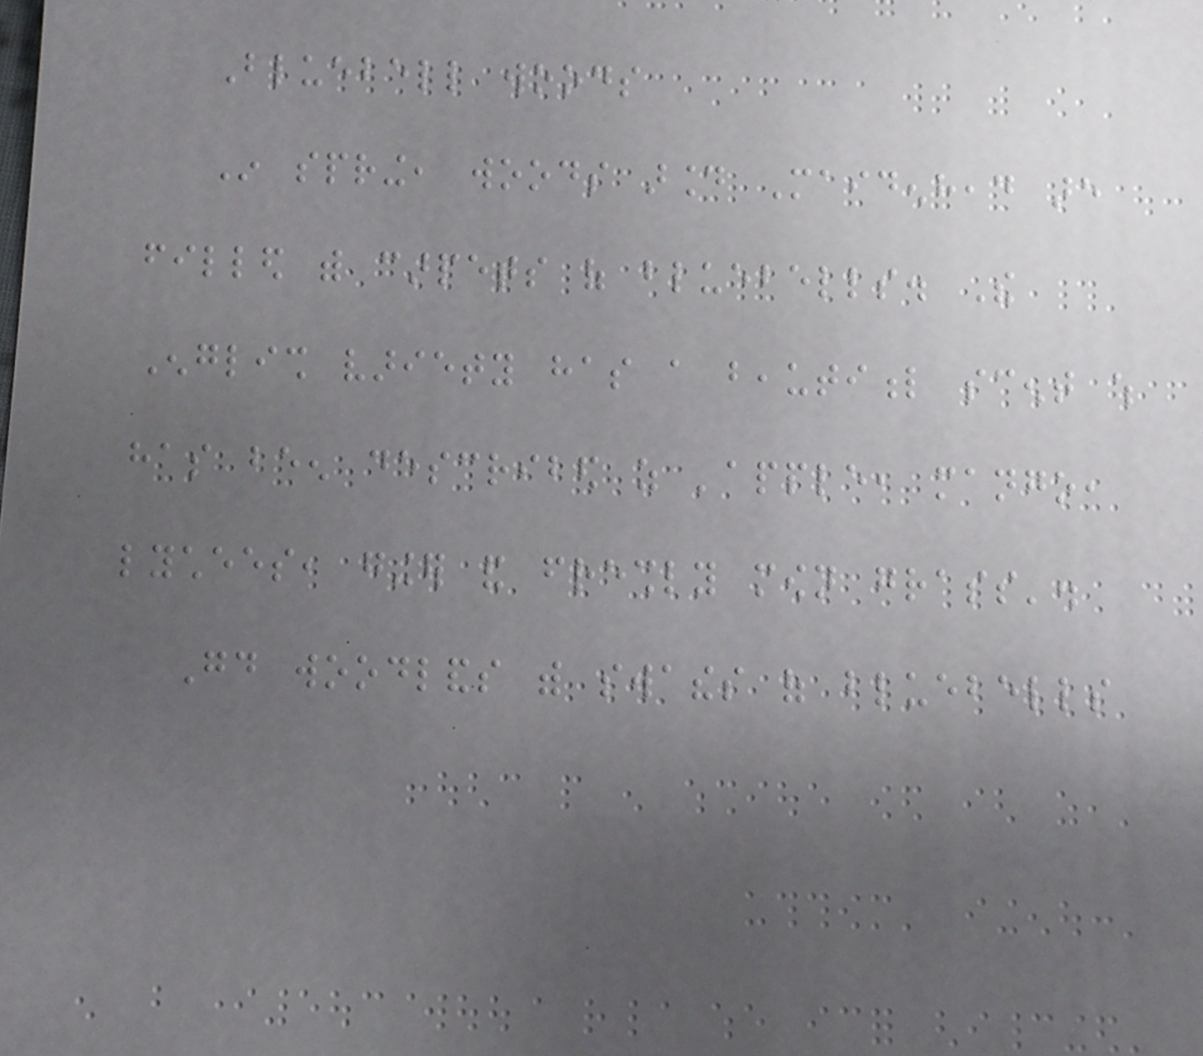Bluebell woods
In spring, woods around Maidenhead are
filled with carpets of bluebells. The
English variety has a beautiful scent which
has been described as 'apple, mango,
lychees, ginger and freshly mown grass'.
Good woodlands with swathes of bluebells
